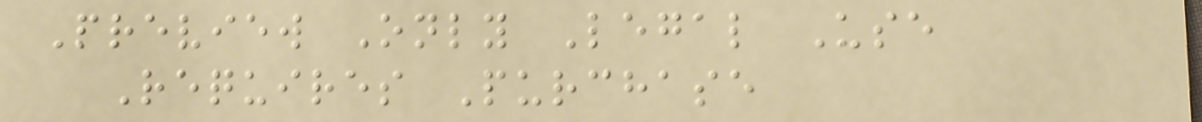Preview Only Legal Use
Requires Purchase
